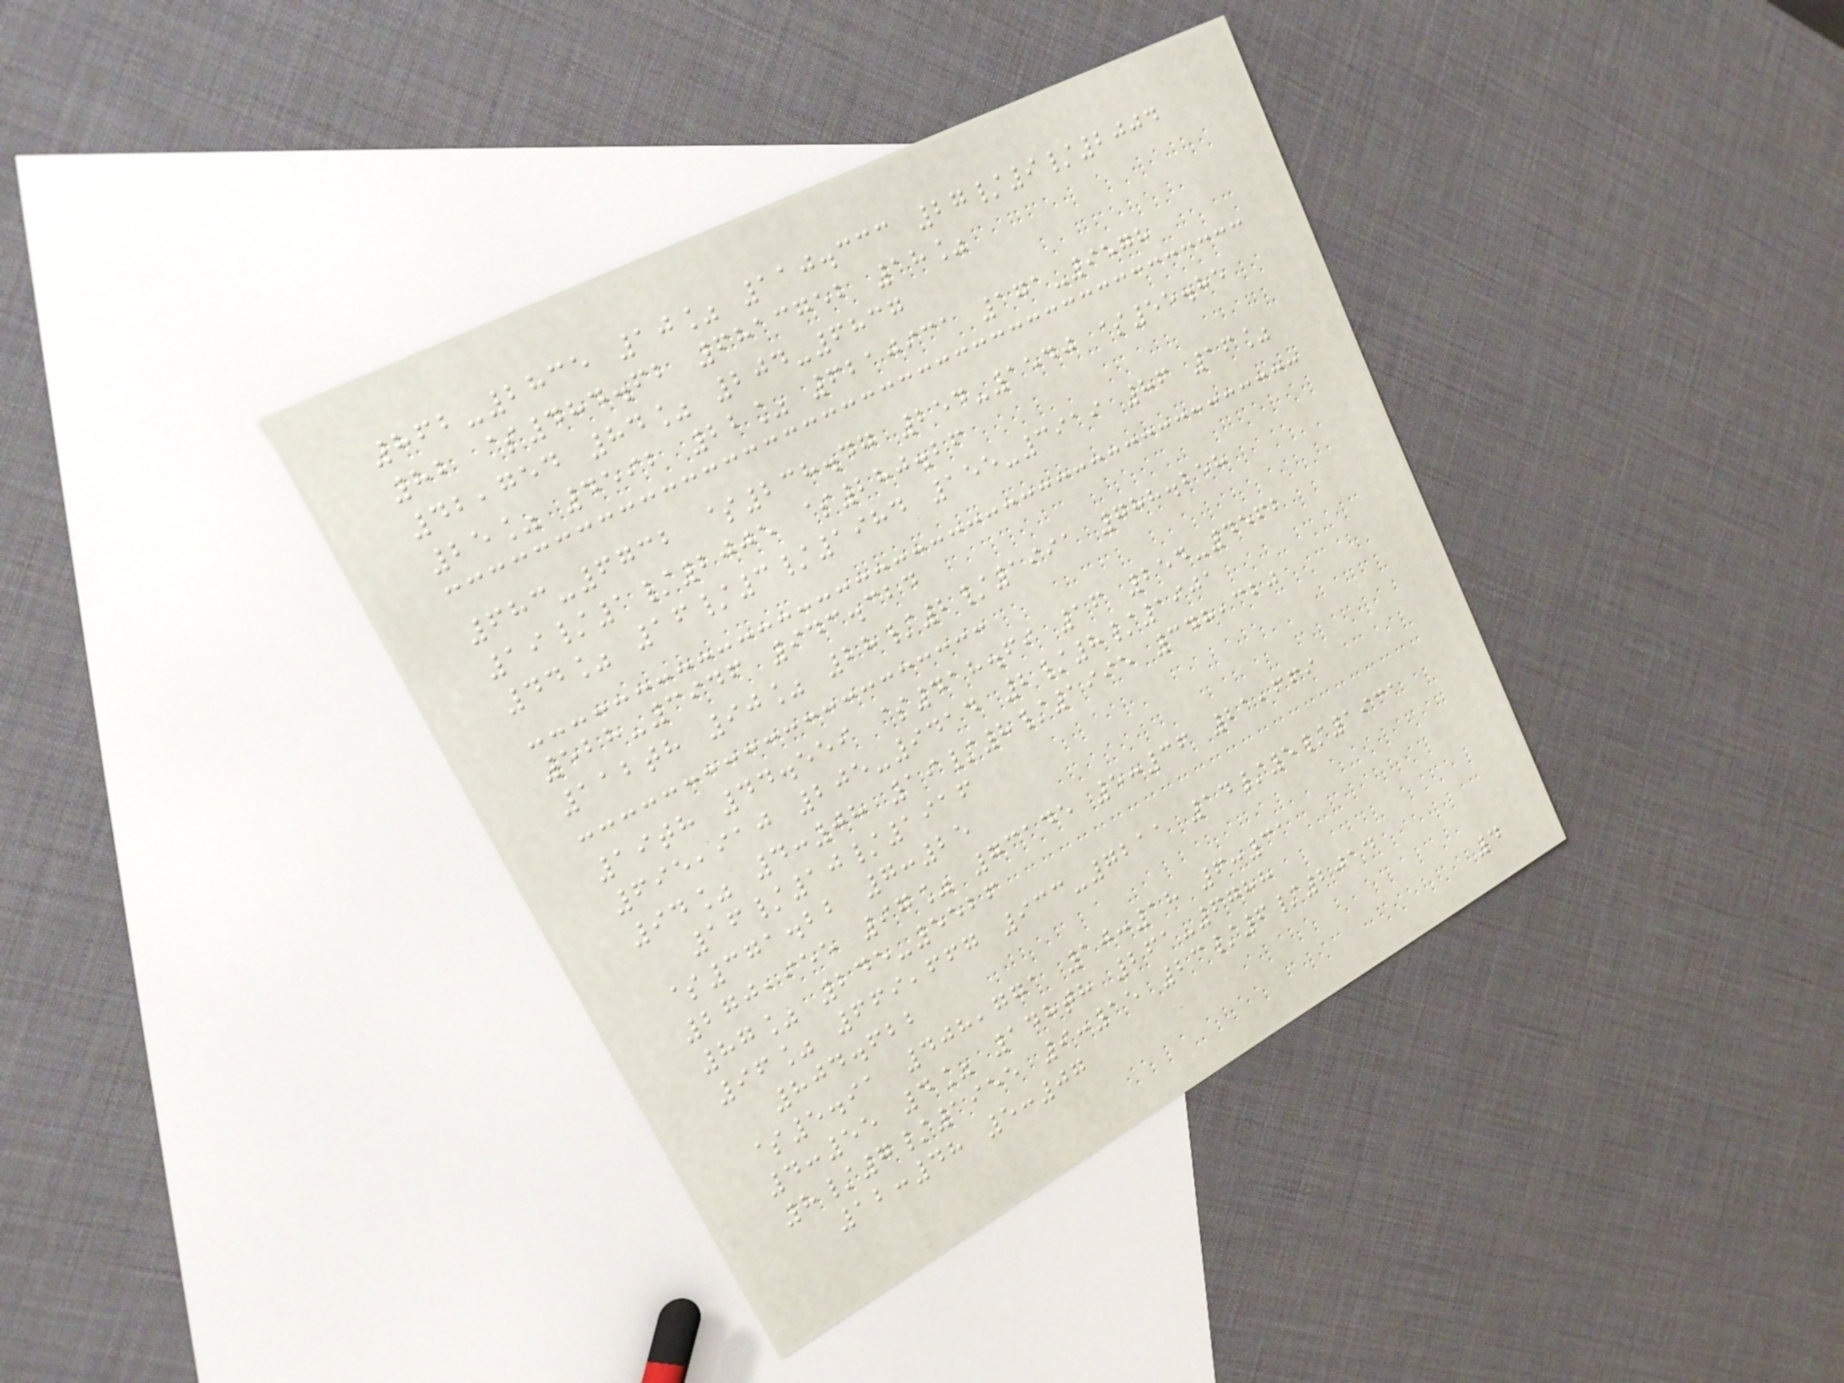862-2835 10% 110.333 27/9/2004
82 $484.62 6813752 18%
42,754 84% 204-6837
25% 4592 22% 6210931 171-9578
683-6732 $238.47 254-1540 $55.85
19/1/2005 $280.26
44% 16/3/1984 155-3919 86 16%
528-3946 943.324
112th 90% 28/2/1991 788.258
19th 44.559 $418.69 16 254-4562
695,910 205-9414 2/8/1901
94% 4:08 19/8/1995 348,320
16/10/1916
$371.22 7:25
270,955 97% 73145 5:36 21,669
87% 245-5526
96% 669,667 933-7211 14/5/1931
804.622
$5.91 408,771 10:18 6:31
4:55 4% 148th 261-6788
8/7/1955 9:15 23/6/2014
12:48 5:07
4
